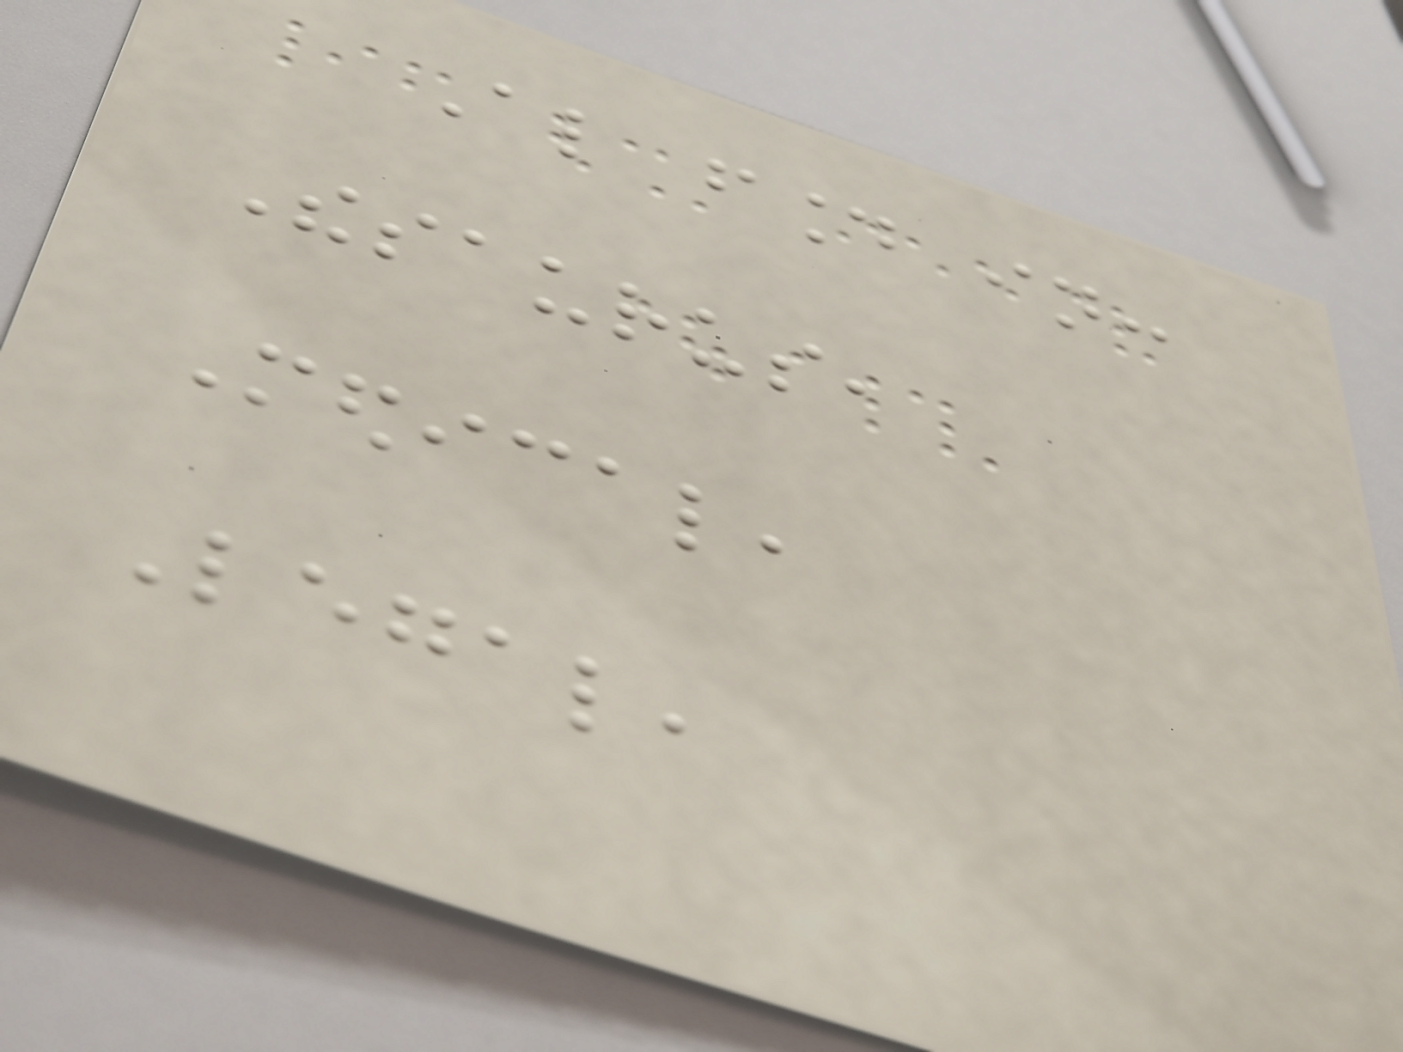Also found in:
Thesaurus,
Medical,
Legal,
